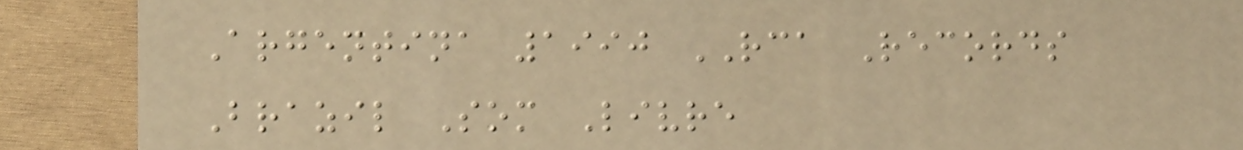Argentina 1990 RCA Records
Brazil Som Livre
